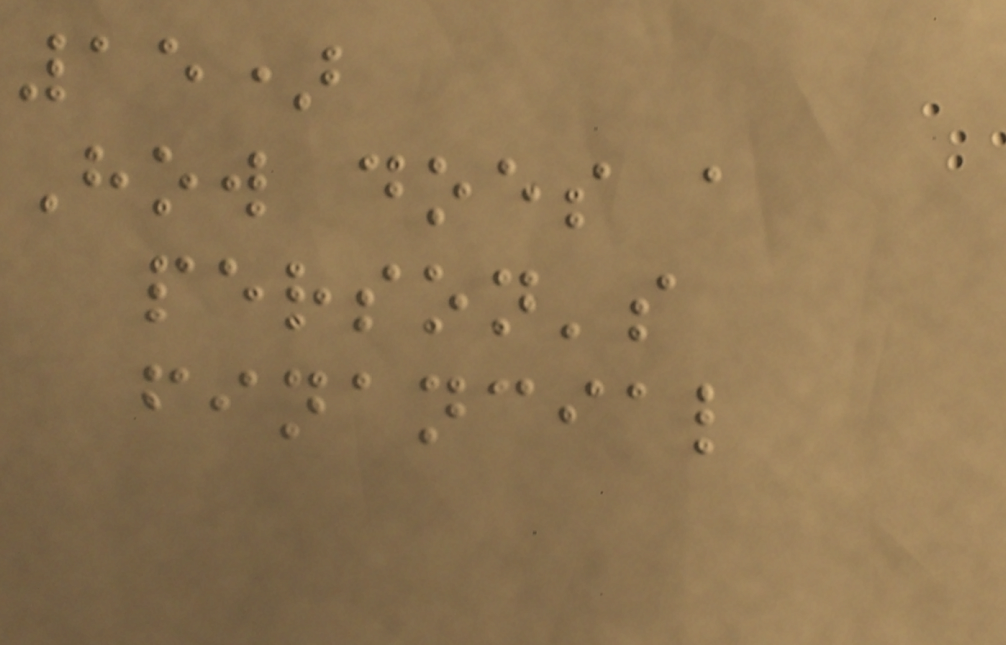15)
How does a
person's
financial
